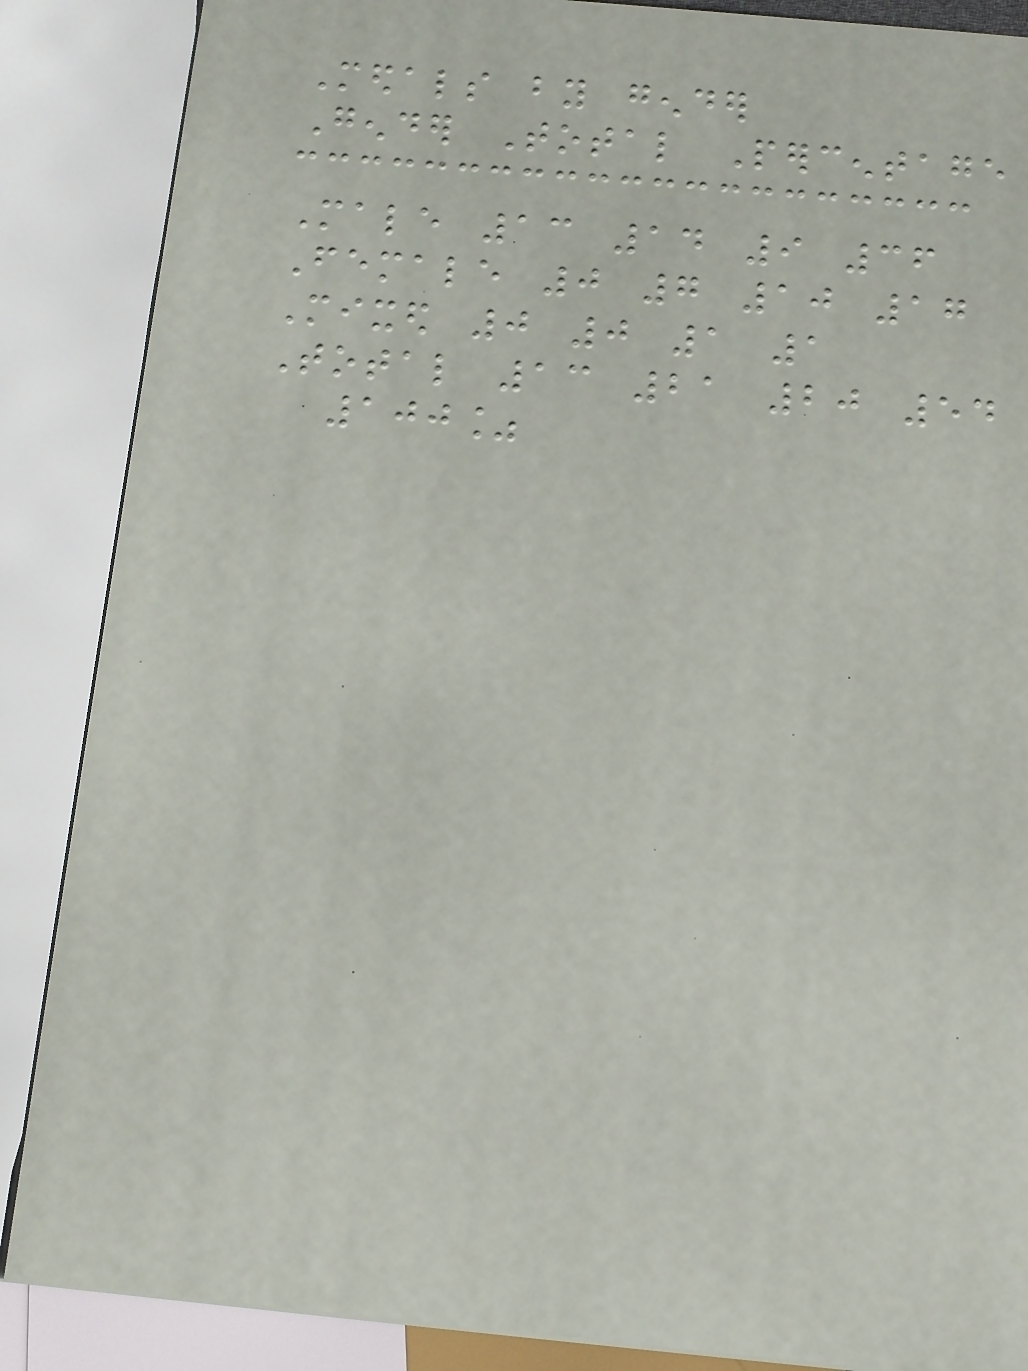Medals by gender
Gender Total Percentage
Male 13 14 9 36
Female 0 7 10 17
Mixed 0 0 1 1
Total 13 21 20 54
100%
